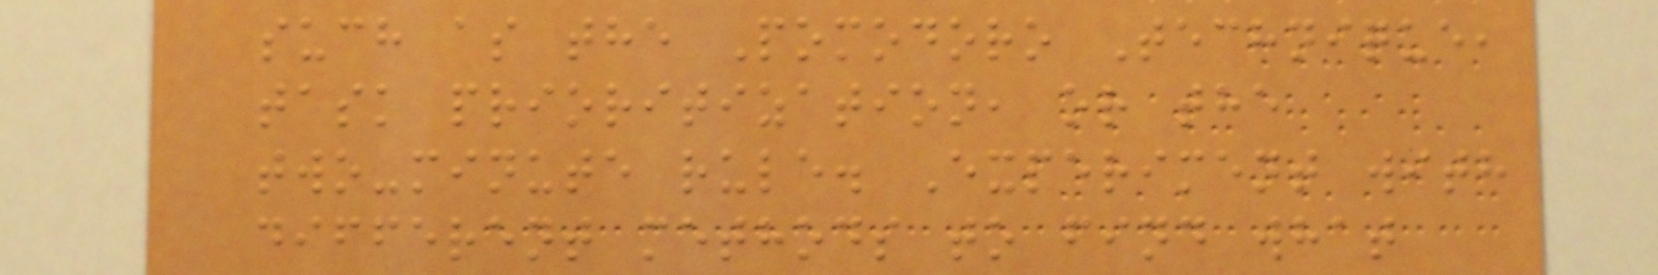such as the Pomodoro Technique,
task prioritization, or the
two-minute rule. Experiment with
different methods to find what
